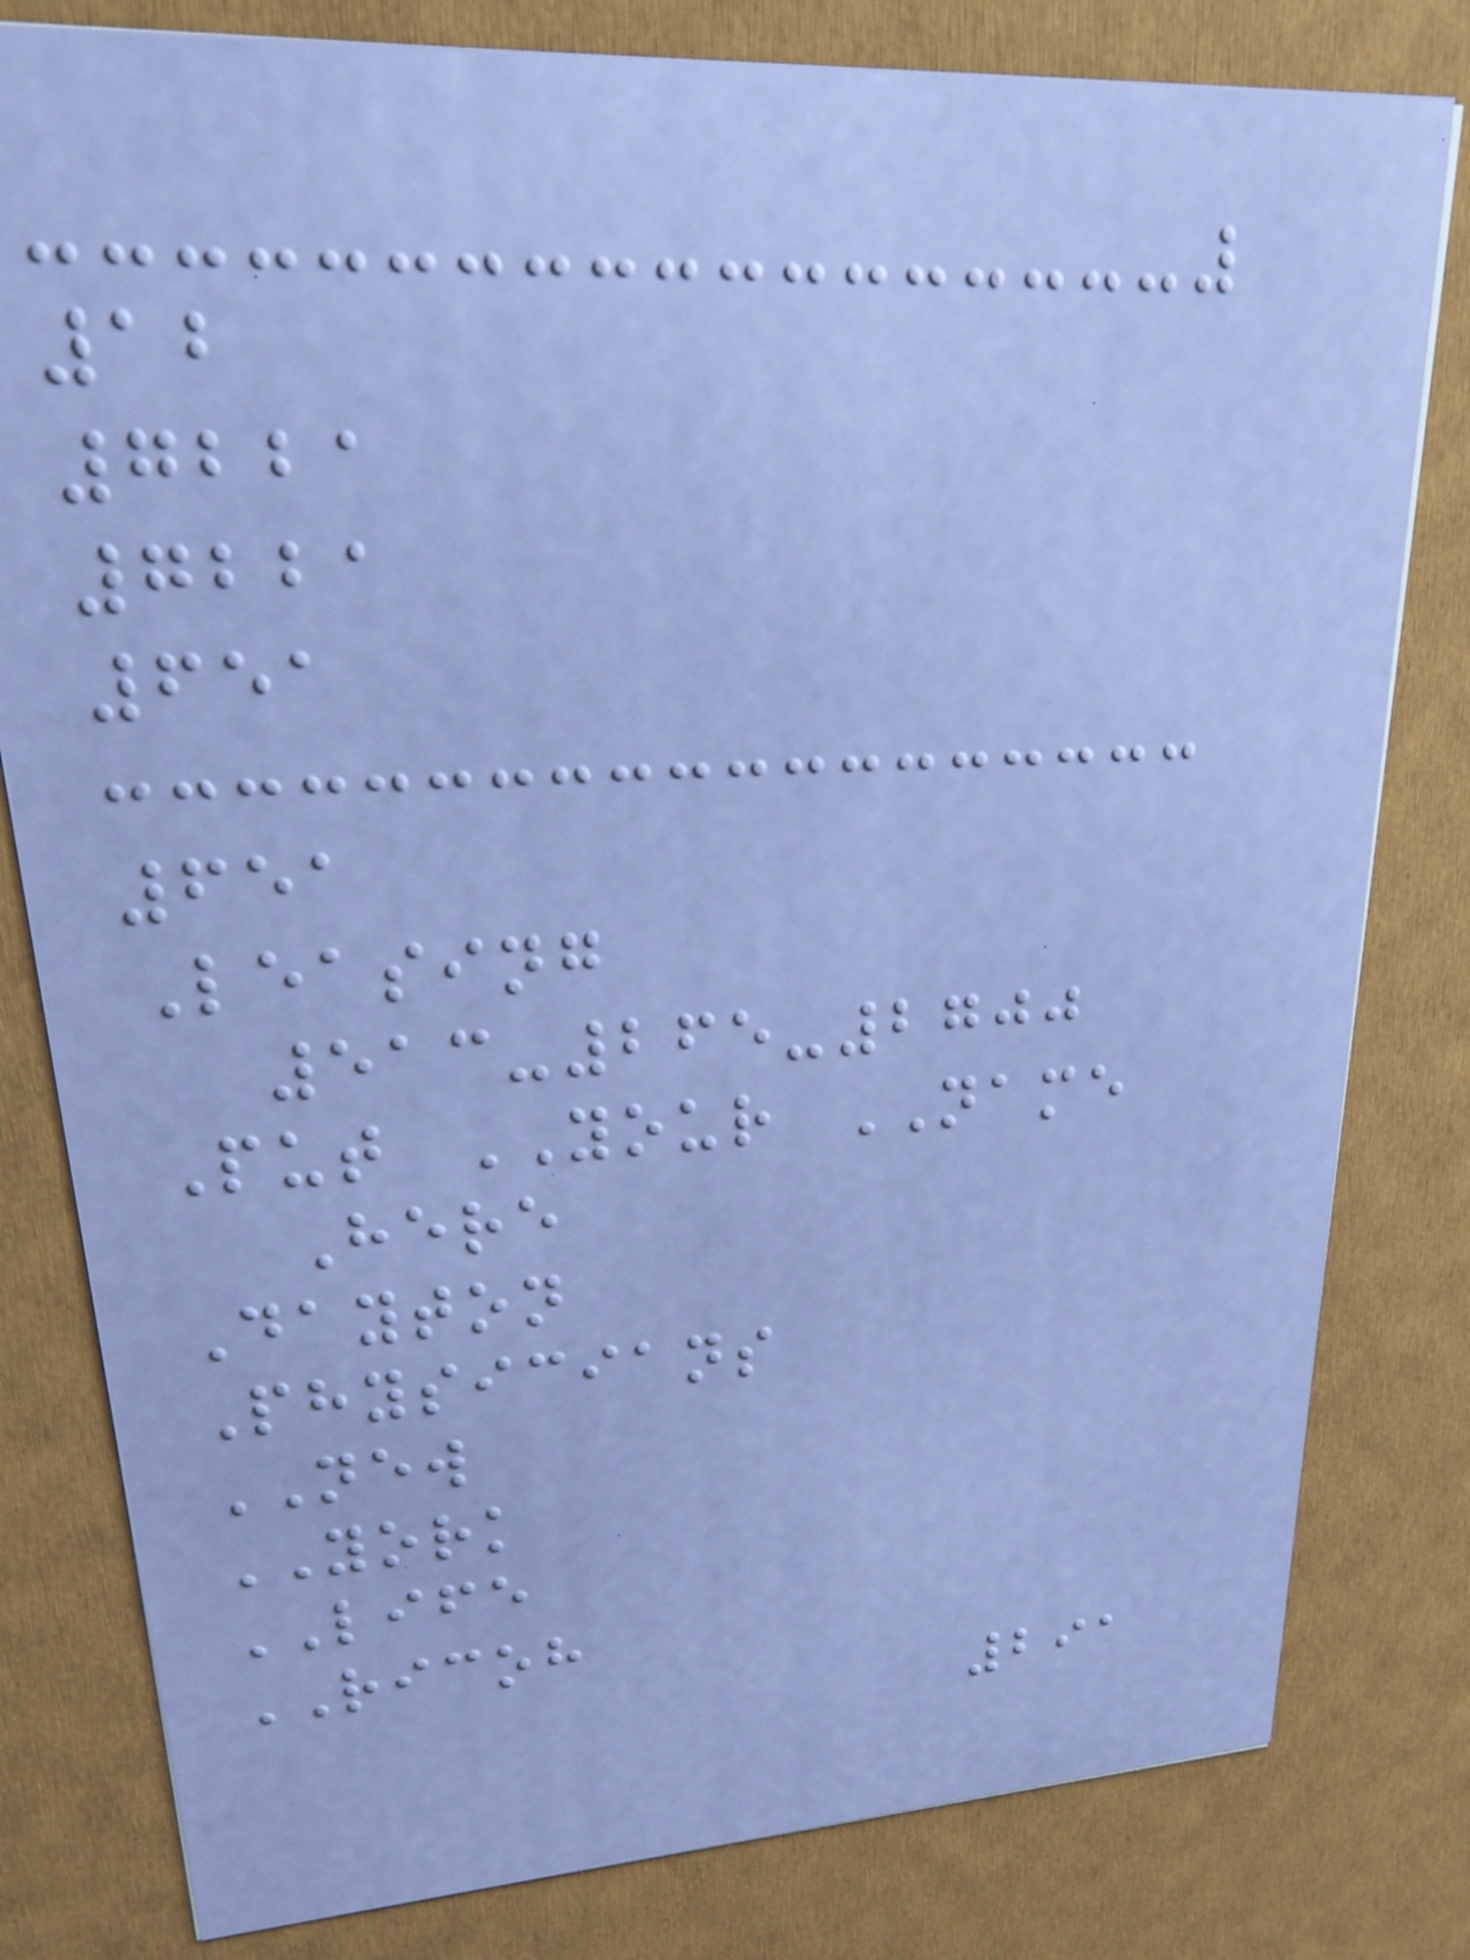12
7221
7221
651
651
Leasing
513-265-2700
Put YOUR NAME
Here
Dayton
Physicians
NEW
YORK
LIFE
RICOH
291
